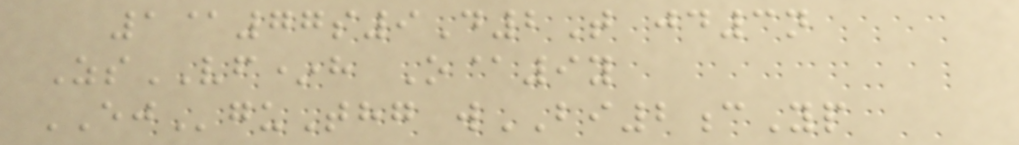1@77s9D2T jd3n
ZsVF*h O@9y
EJguThg wBI2cYp
